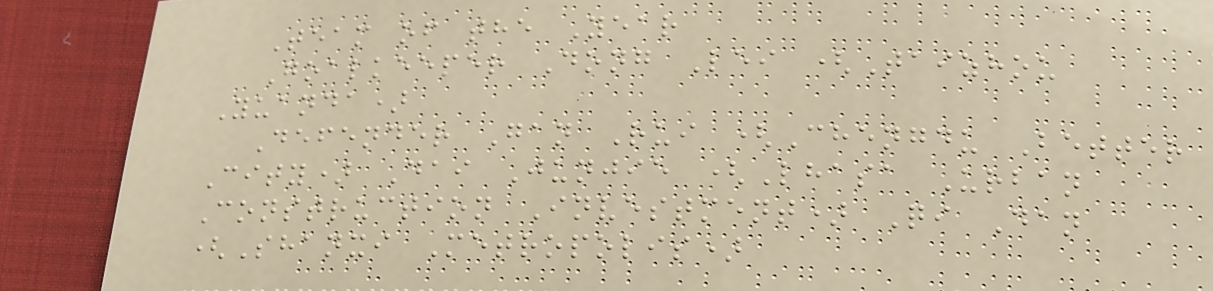Team of the Year
Goalkeeper Dong Lei (Taizhou
Yuanda)
Defender Gan Rui (Chengdu Better
City) Dai Junjie (Lhasa Urban
Construction Investment) Qi Dan
(Shanxi Metropolis)
